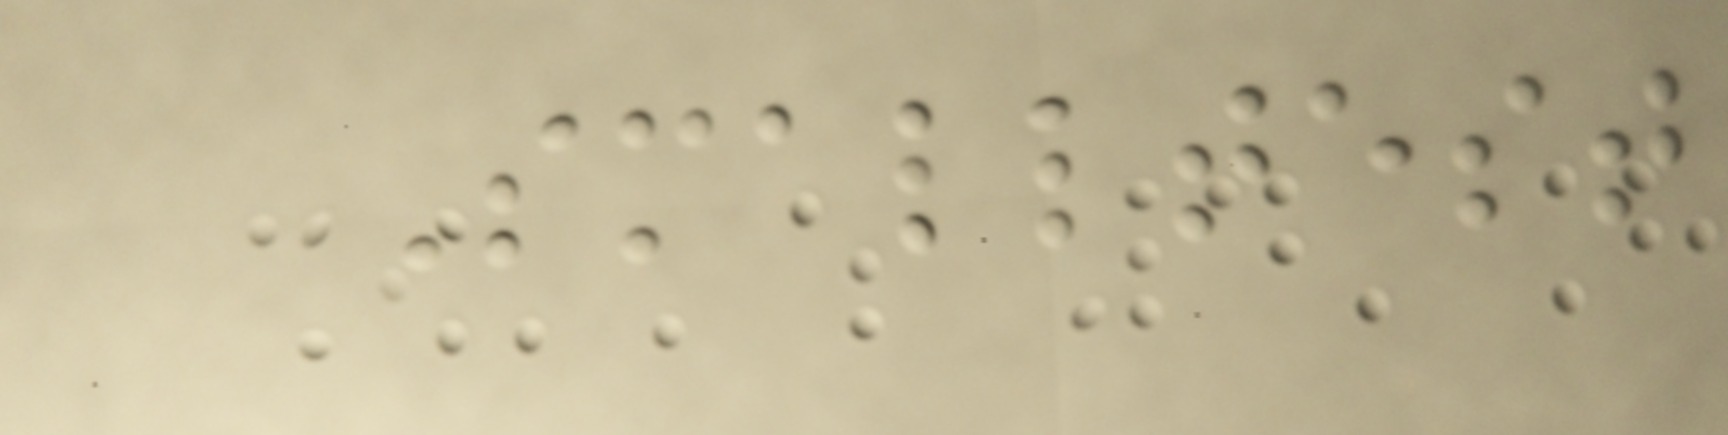Smalltest
